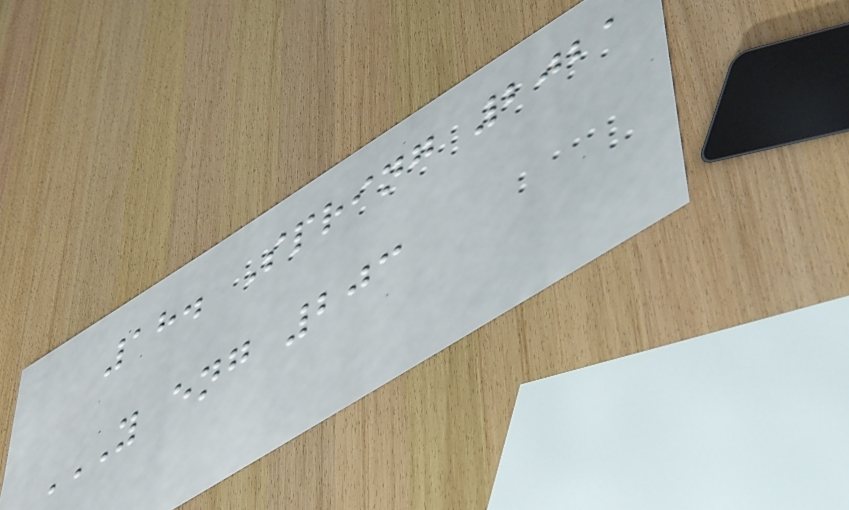18. Spring 2021
Y ENG 203
